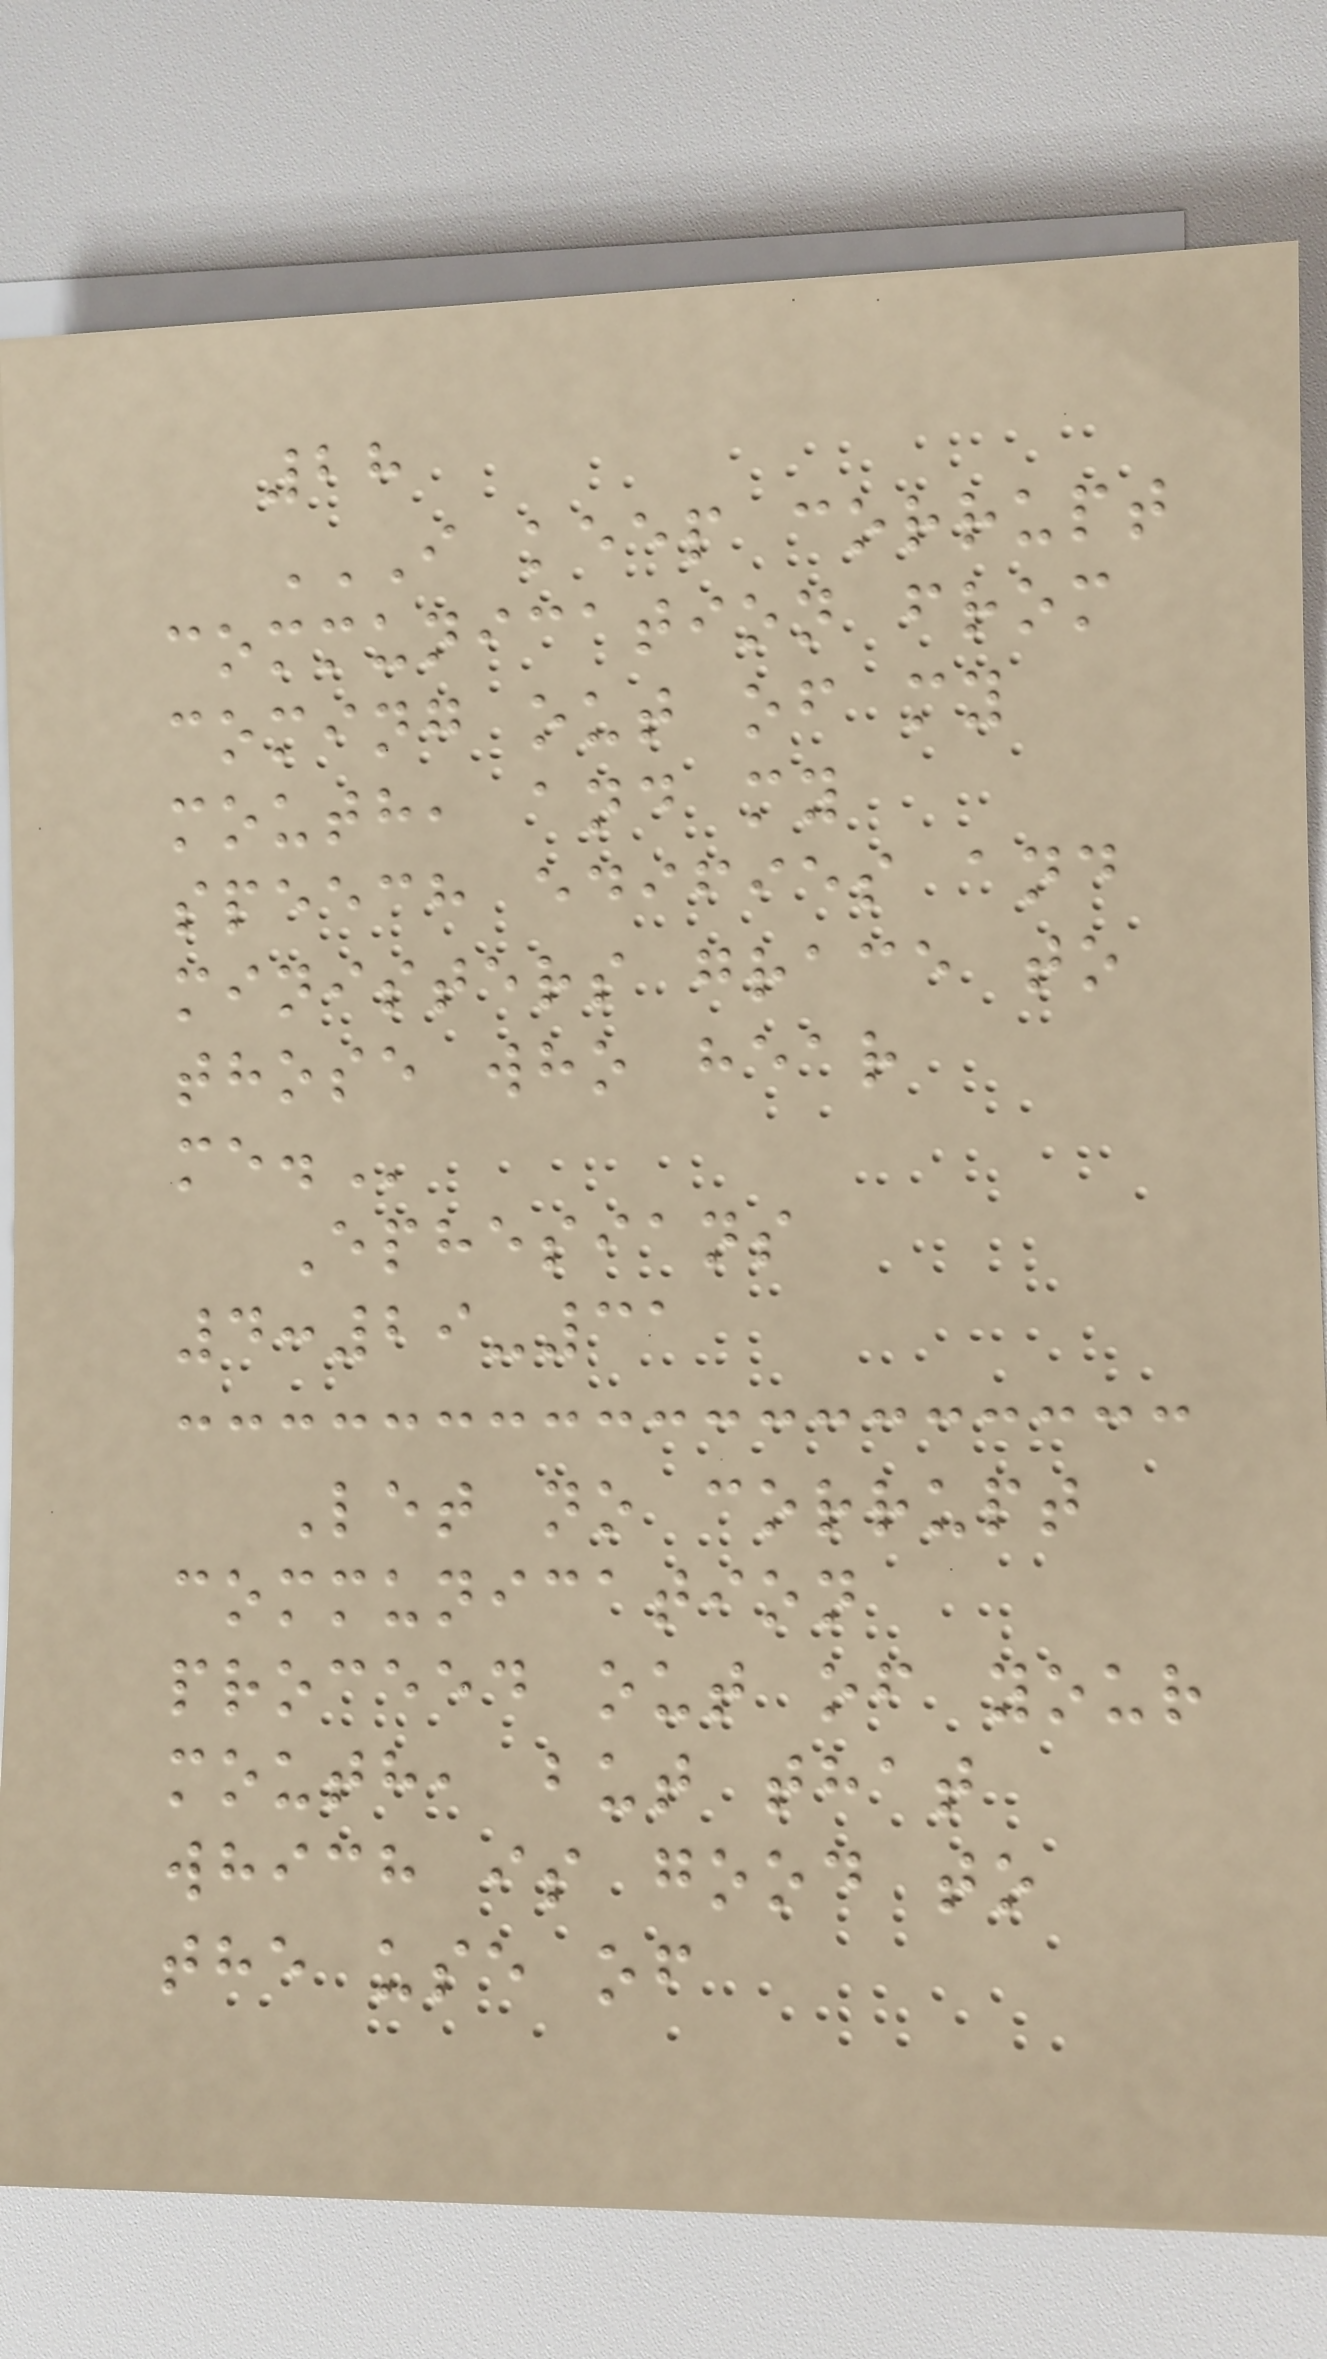28
I KEEP CORRUPT
COMMUNICATION FROM
COMING OUT OF MY
MOUTH, AND MY
SPEECH EDIFIES AND
MINISTERS GRACE TO
THOSE WHO HEAR
ME.
Ephesians
4:29-31
Let no corrupt
communication
proceed out of your
mouth, but that
which is good to
the use of
